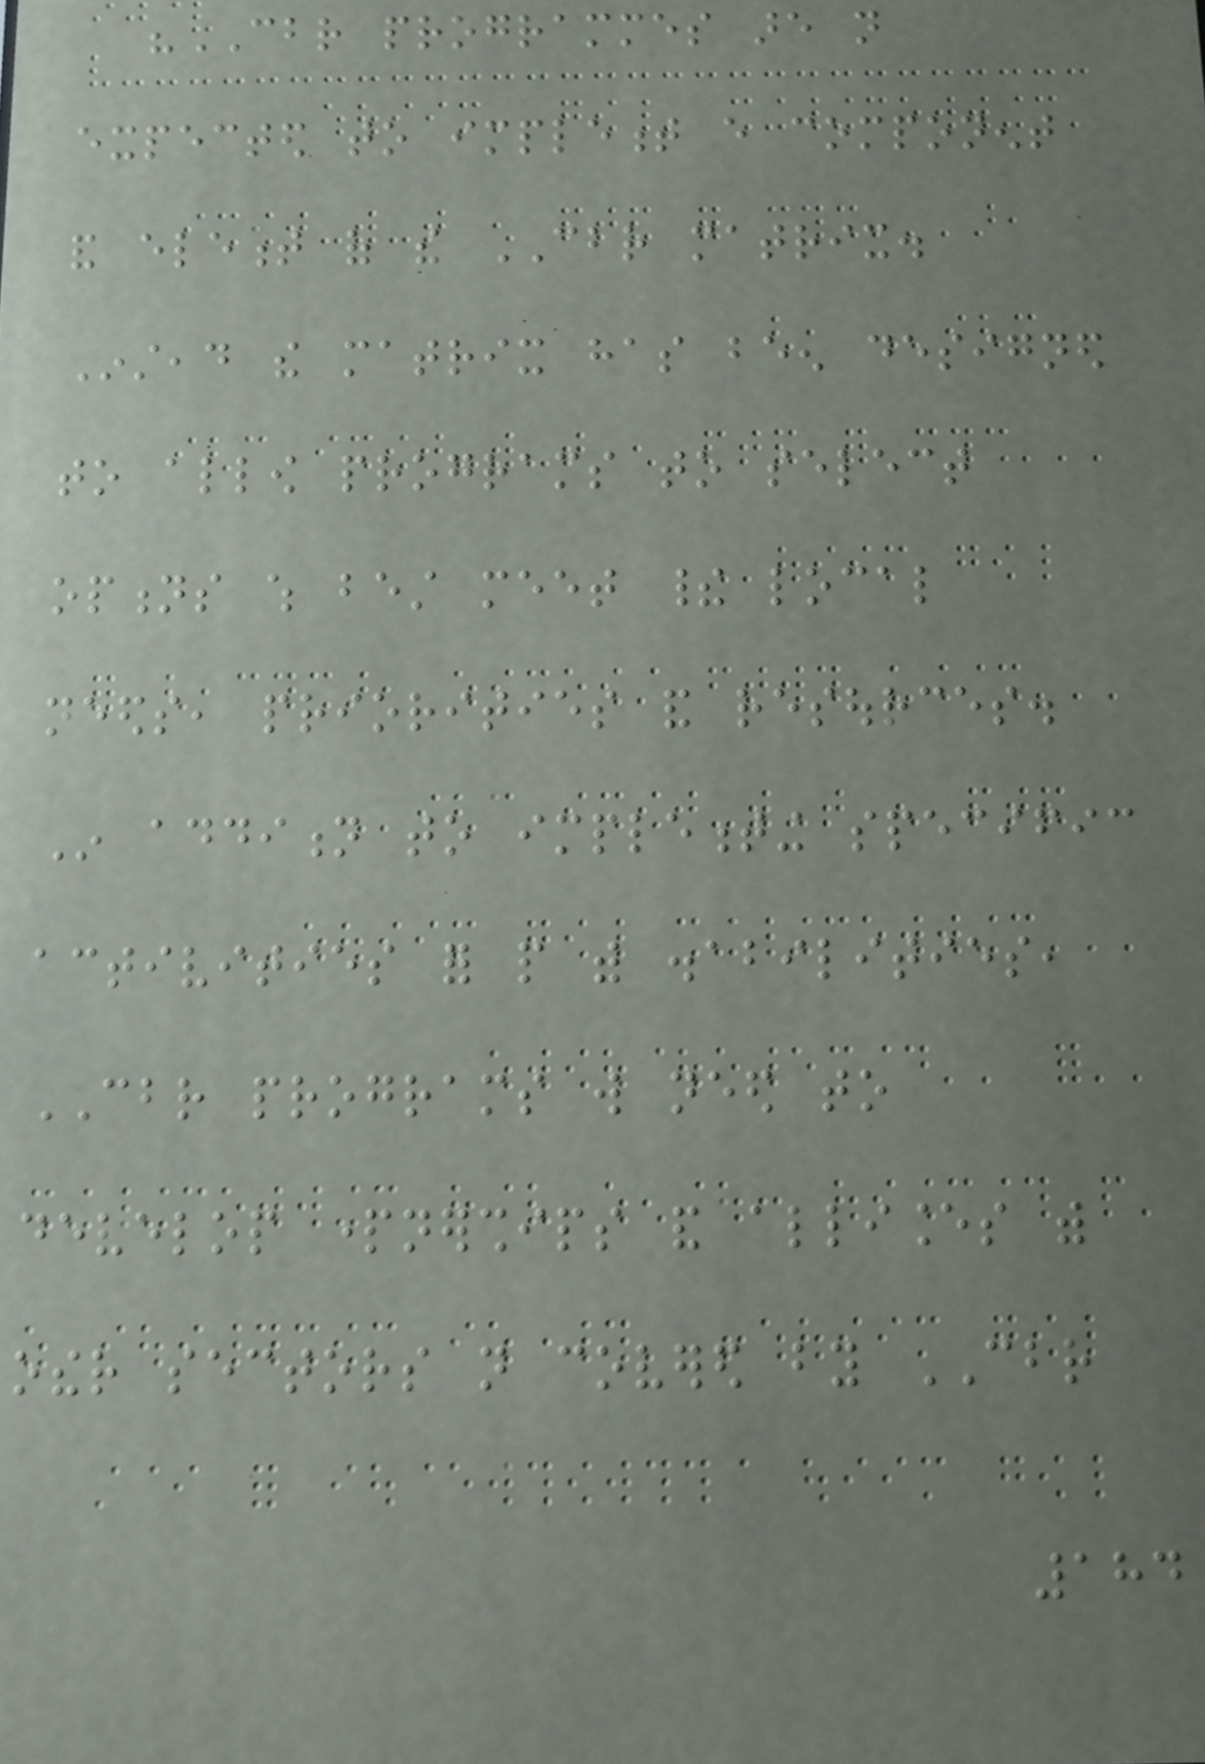"CBR programmes are not
expected to implement every component
and element of the CBR matrix.
Instead the matrix has been designed
to allow programs to select
options which best meet their local
needs, priorities and resources.
In addition to implementing specific
activities for people with disabilities,
CBR programs will need to
develop partnerships and alliances with
other sectors not covered by CBR
184
